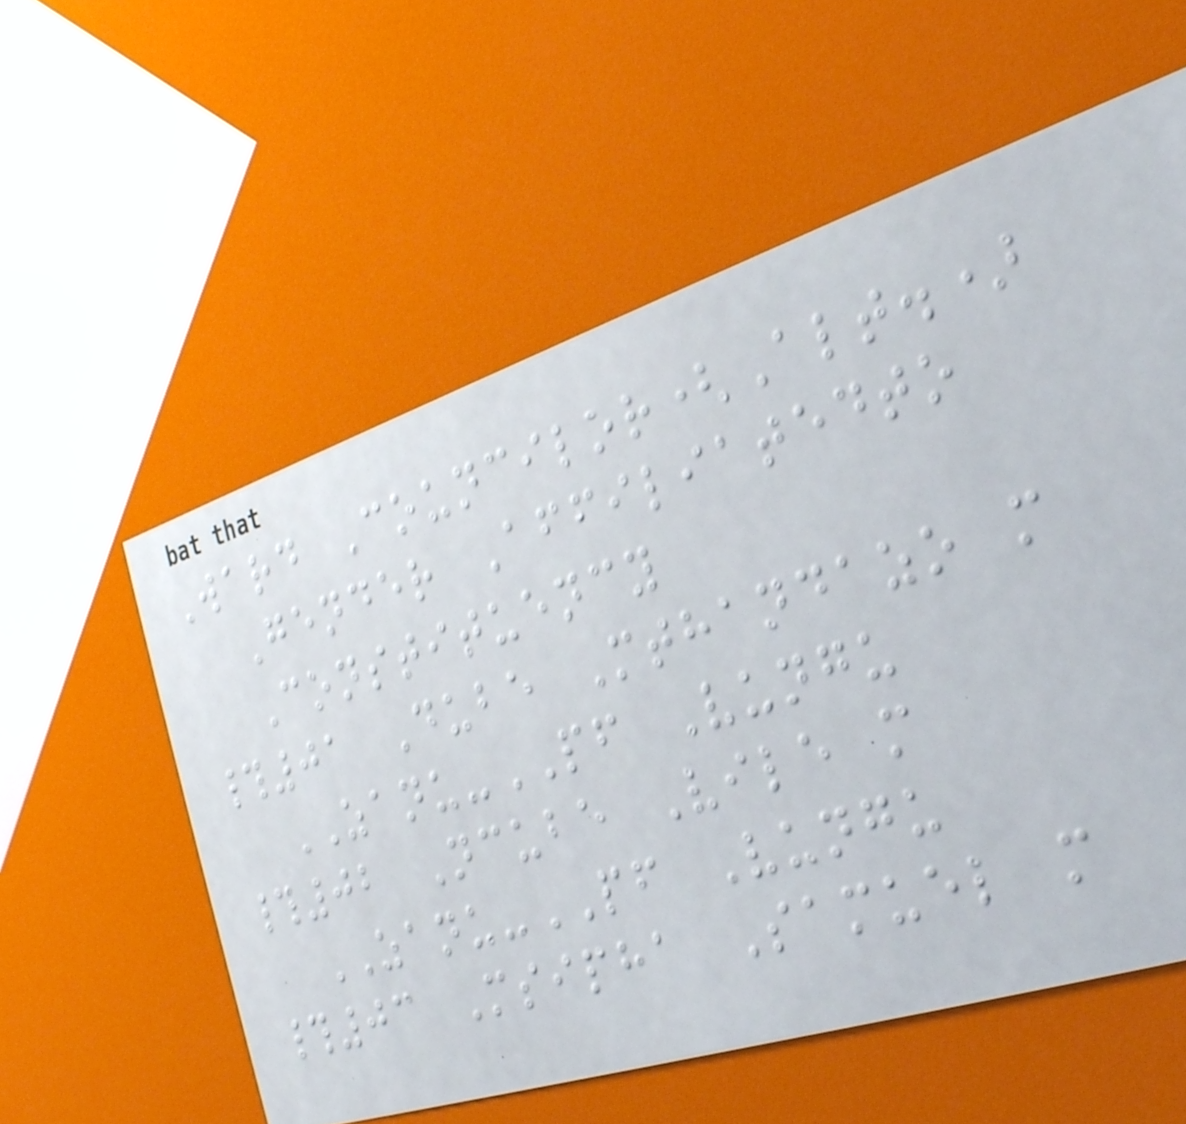Ward Councilor(Alt.)
Gender Affiliatedto
Constituency
#01 Dube Mthandazo m
ZANU-PF Vungu
#02 Ncube Vile m
ZANU-PF Vungu
#03 Msipha Samuel m
